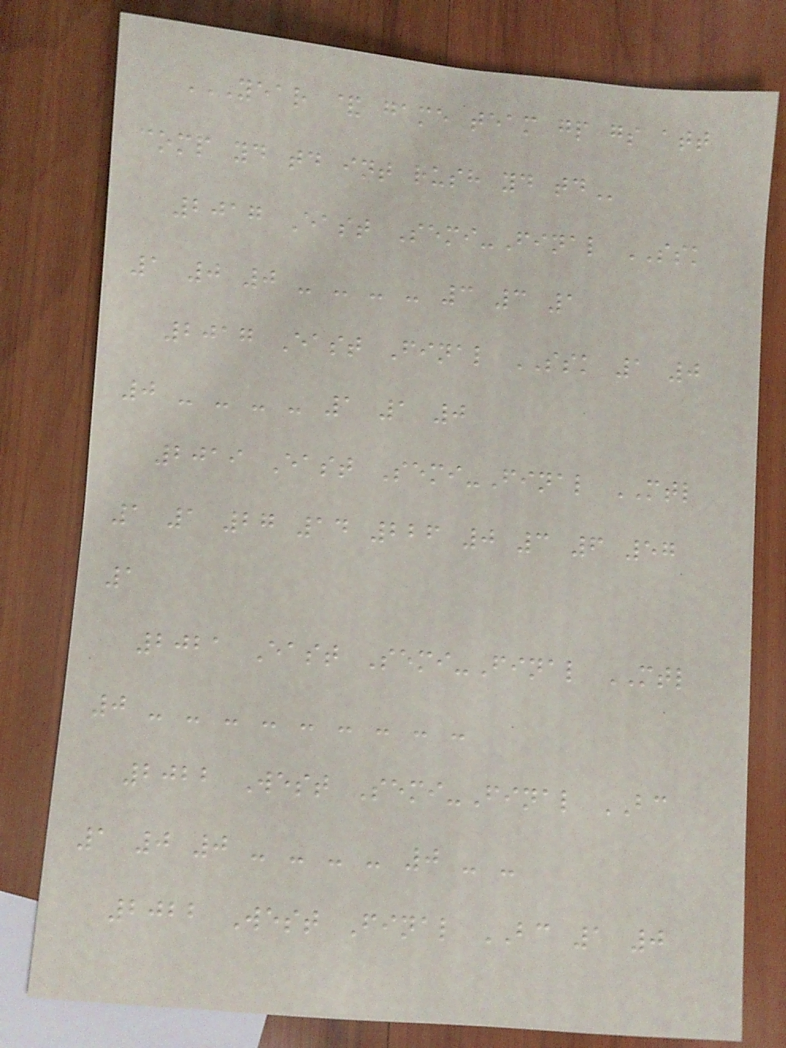YEAR & GAME TEAM GP GS ATT
COMP YD TD INT RUSH YD TD
2017 East Semi-Final SSK
1 0 0 - - - - 3 3 1
2017 East Final SSK 1 0
0 - - - - 1 1 0
2019 East Semi-Final MTL
1 1 27 14 226 0 3 6 57
1
2021 East Semi-Final MTL
0 - - - - - - - - -
2022 West Semi-Final BC
1 0 0 - - - - 0 - -
2022 West Final BC 1 0
